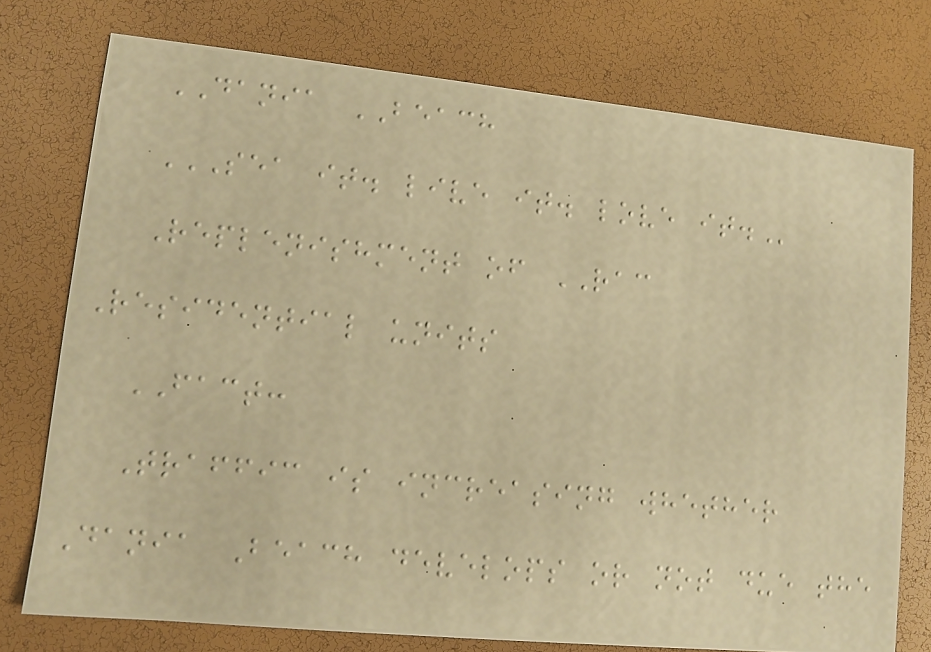DANIA BEACH
SEA IT. LIVE IT. LOVE IT.
Replenishment of RAC
Residential units
FACT:
Traffic is increasing whether
Dania Beach develops or not due the
